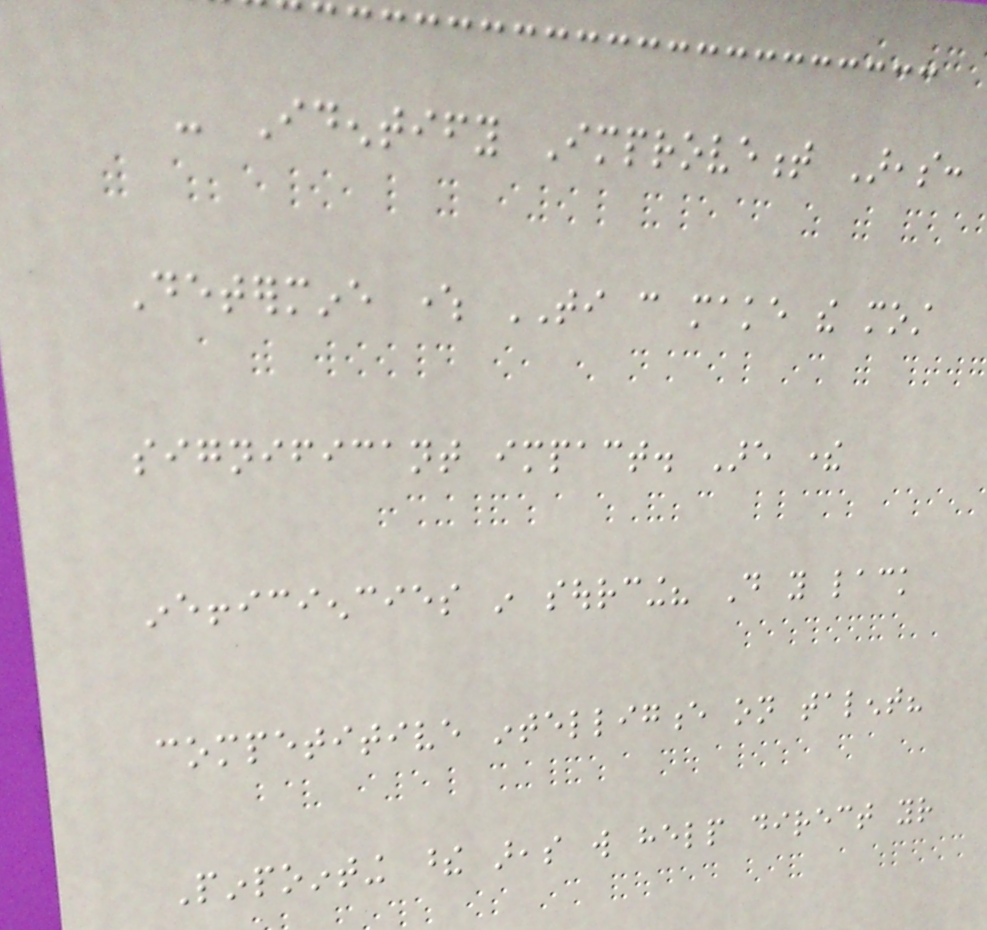- Identify Improvement Areas:
Determine where TI can make the most
significant impact. Are there
inefficiencies in sourcing? Do you lack
competitive intelligence on talent?
Pinpointing these areas will help direct your
